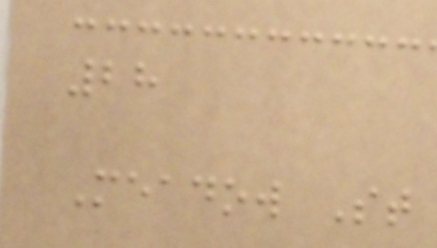28
Meadow St
